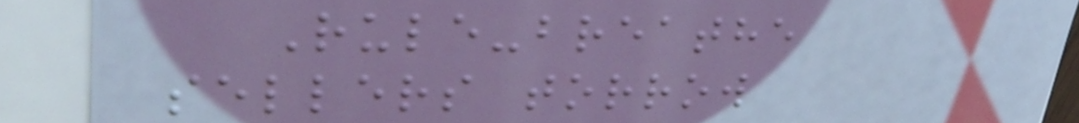Rule-breathe
sellers torrow
